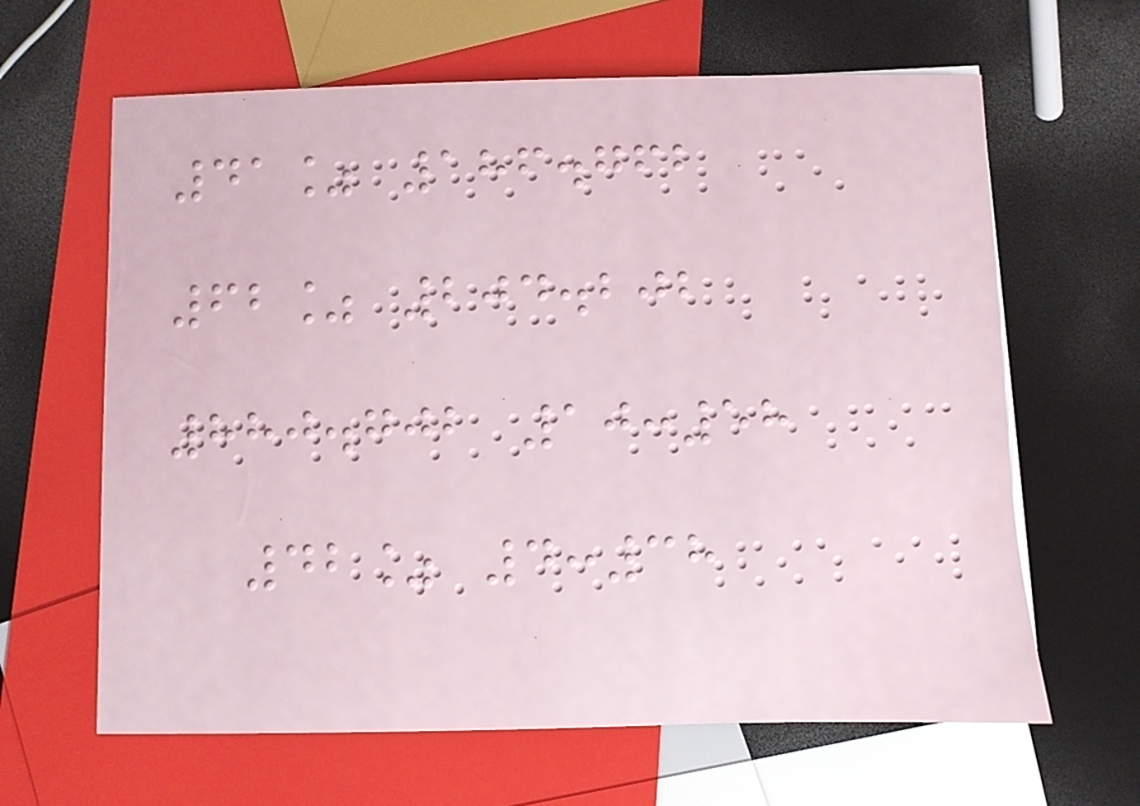41% 186.762
62% 204.202
880.702 10:58
42% 4:38
